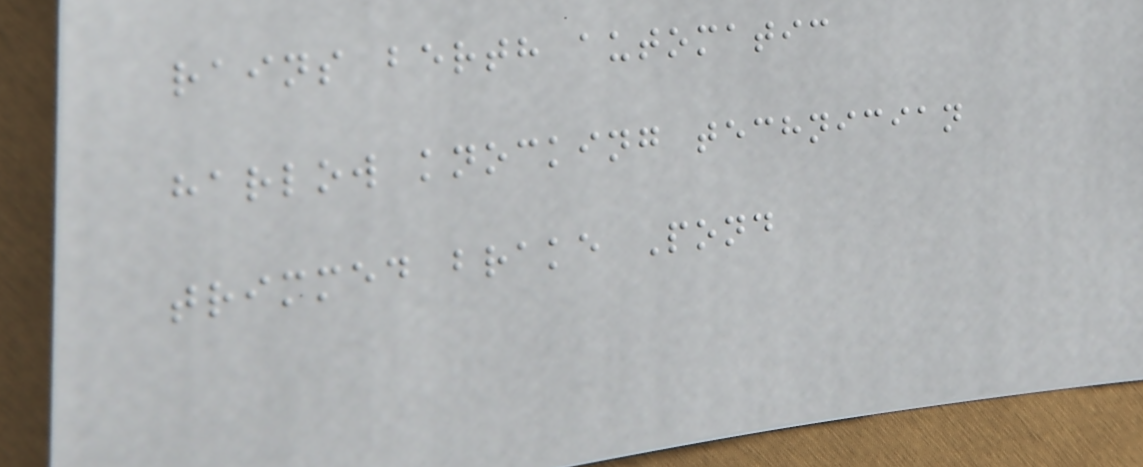rains berth automatic
harlow knocking technician
trimmed brake Pond
